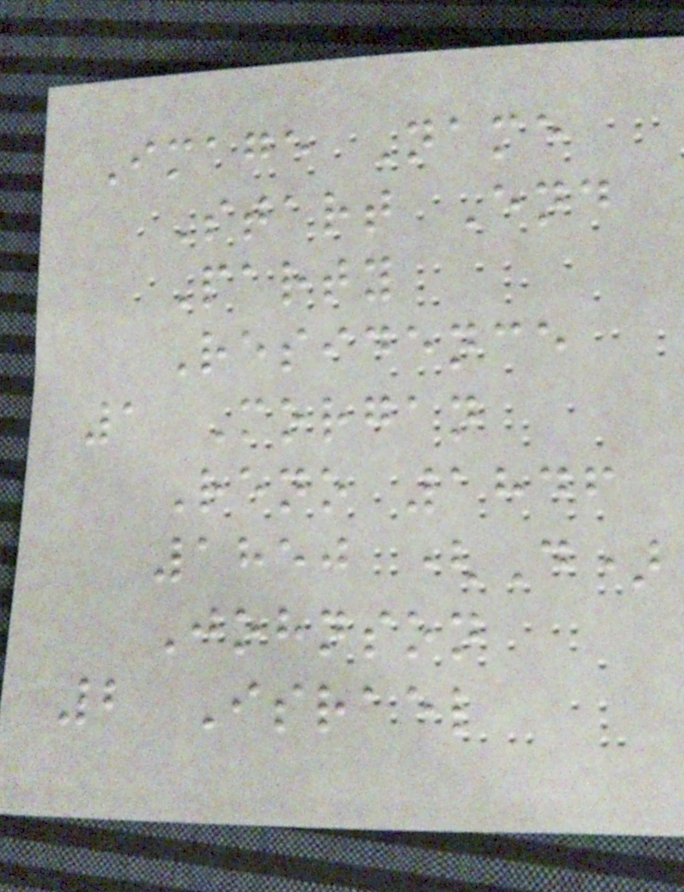Image Name
Start End
Party
Residence
1 Morgan
Reno 1846
1850 (D)
Johnson
2 Israel
